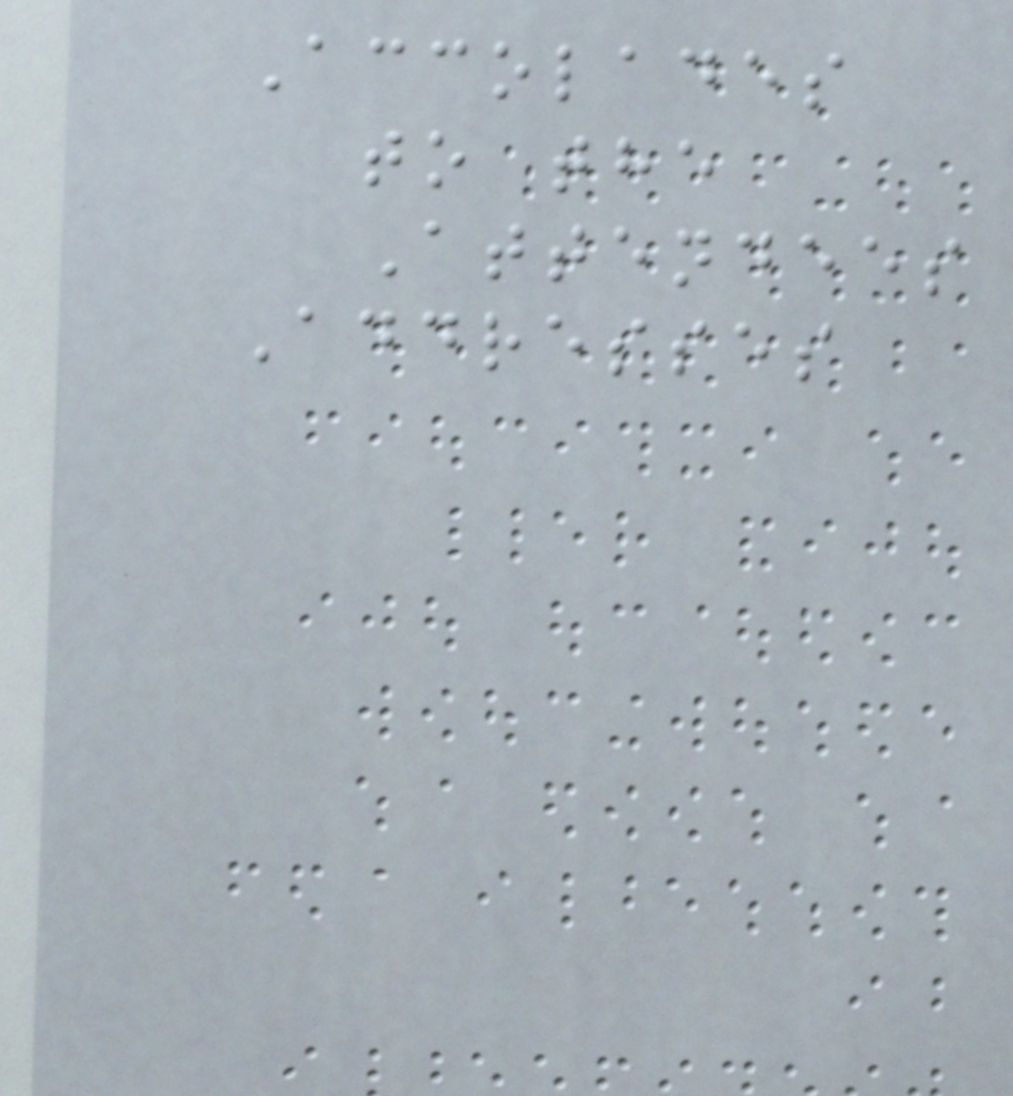Accolades
to the
Attendees
Addresses
